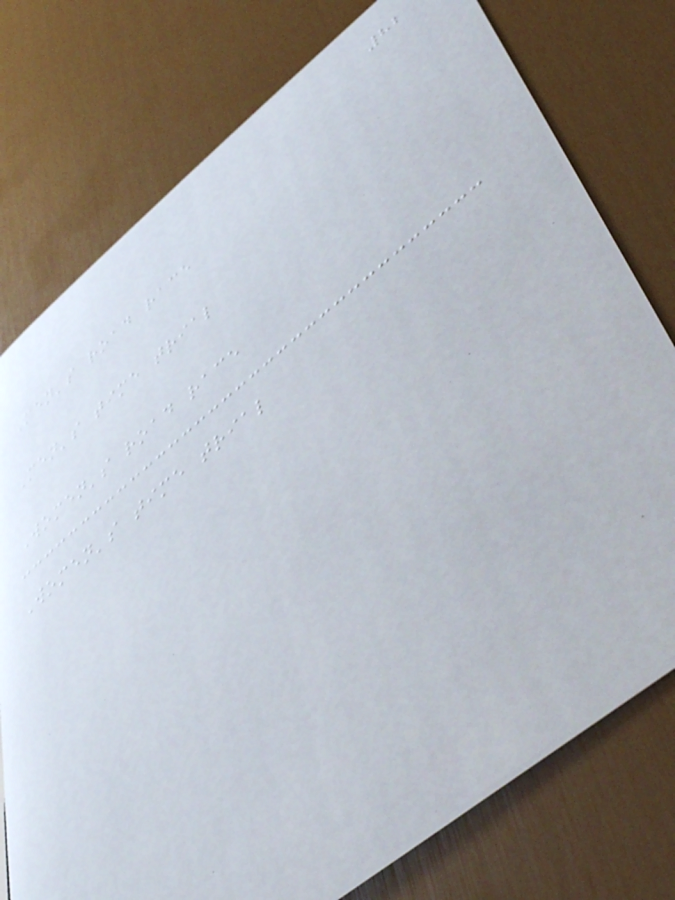82
Men's road race
Men's time trial
Women's road race
Women's time trial
